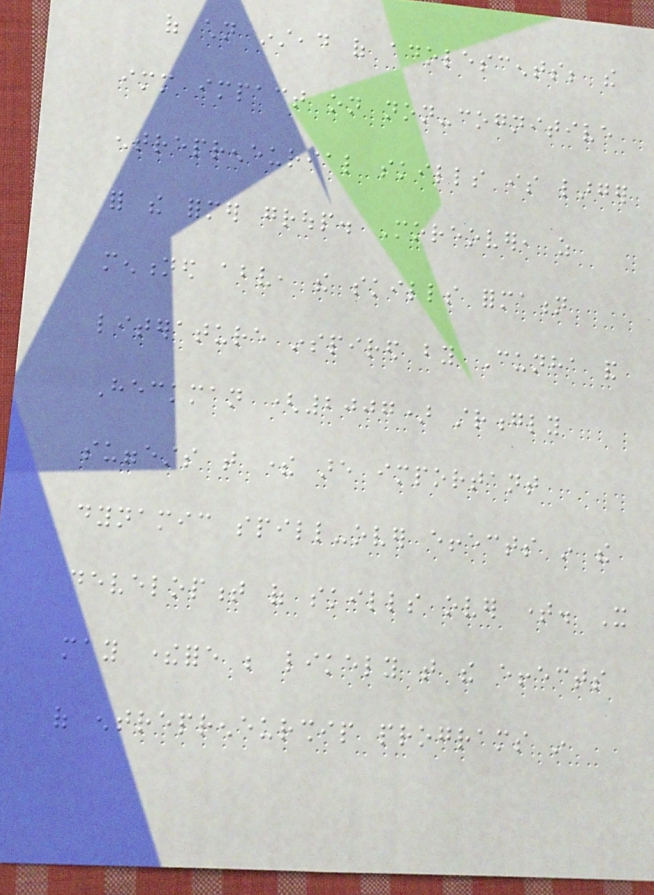of children instead of adolescents; the
immediate impact on non-cognitive
entrepreneurial skills is larger
for the former group. Moreover, as
mentioned above, the skills formation
literature inspired by Cunha and
Heckman (2007) strongly
suggests that there are important
dynamic spill-over effects in the
development of skills over time. It
may therefore be likely that the effects
of entrepreneurship programs in
